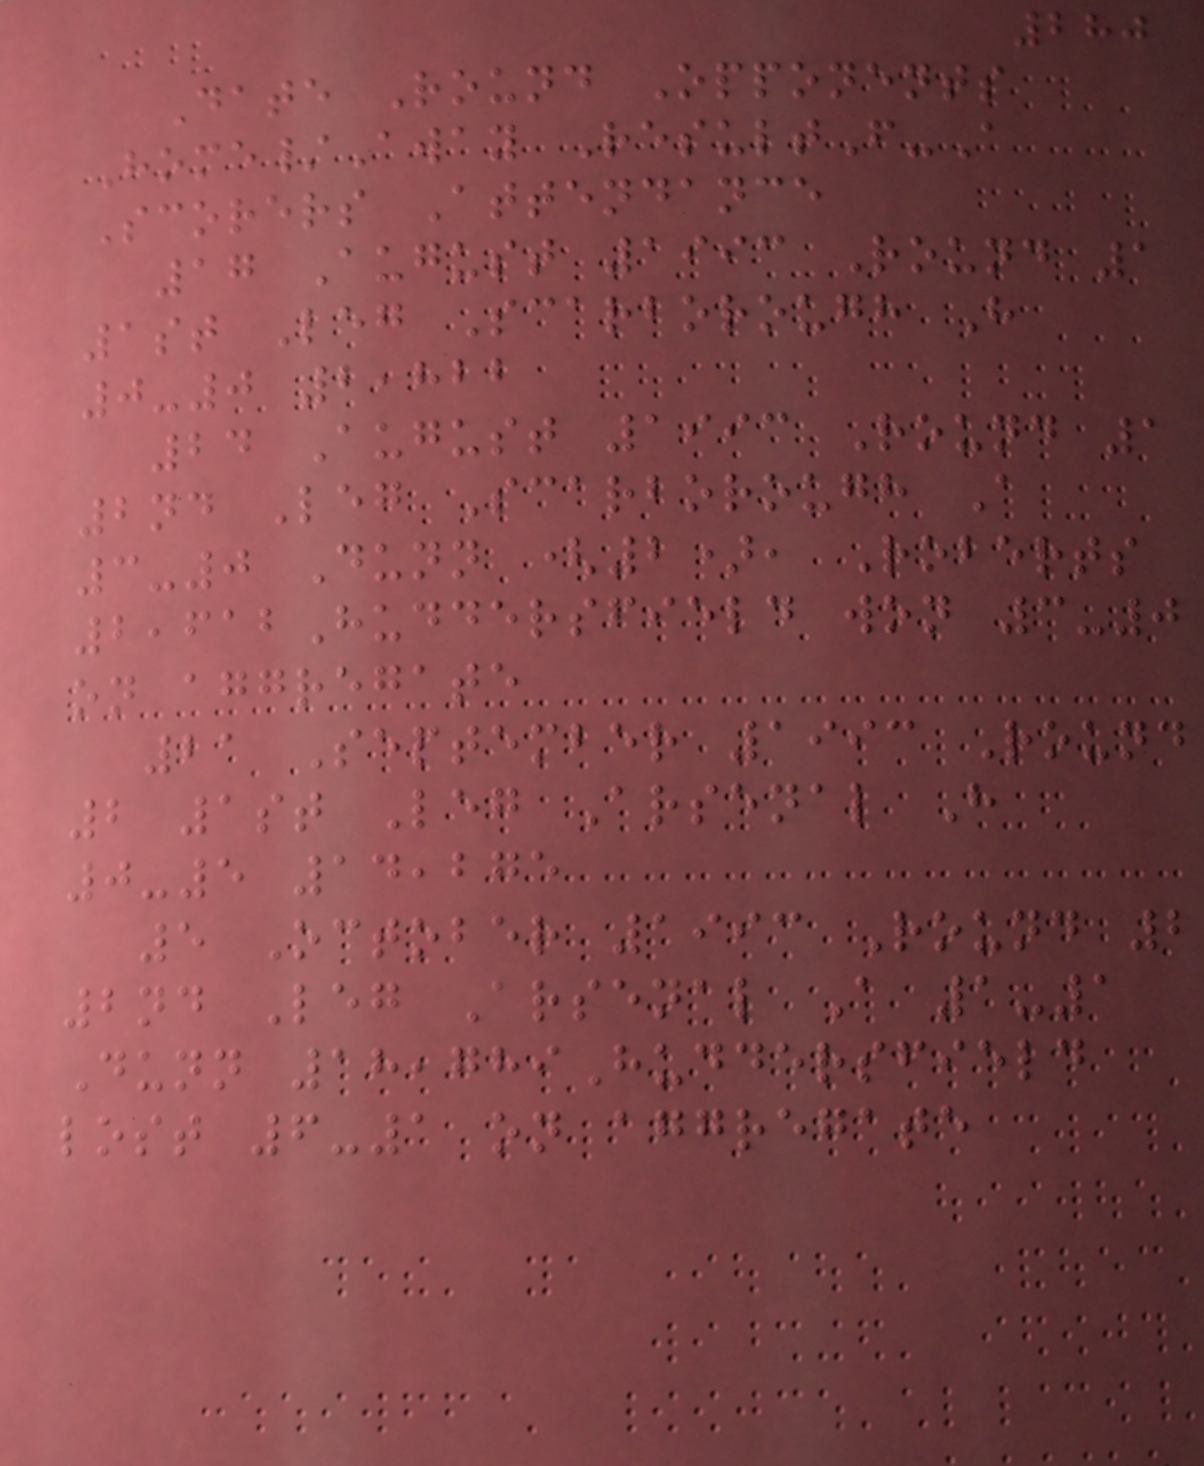280
Date Round Opponents
Home/Away ResultF-A
Scorers Attendance
17 August 1993 Round 1
1st Leg Scarborough H
0-0 2,822
24 August 1993 Round 1
2nd Leg Scarborough A
3-0 Dunn (2), Roberts
2,612Huddersfield won 3-0
on aggregate
21 September 1993 Round
2 1st Leg Arsenal H
0-5 14,275
5 October 1993 Round 2
2nd Leg Arsenal A 1-1
Dunn 18,789Huddersfield
lost 6-1 on aggregate
